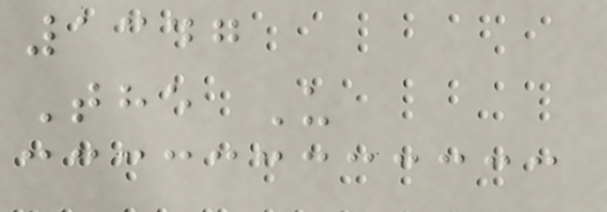1347
The U
